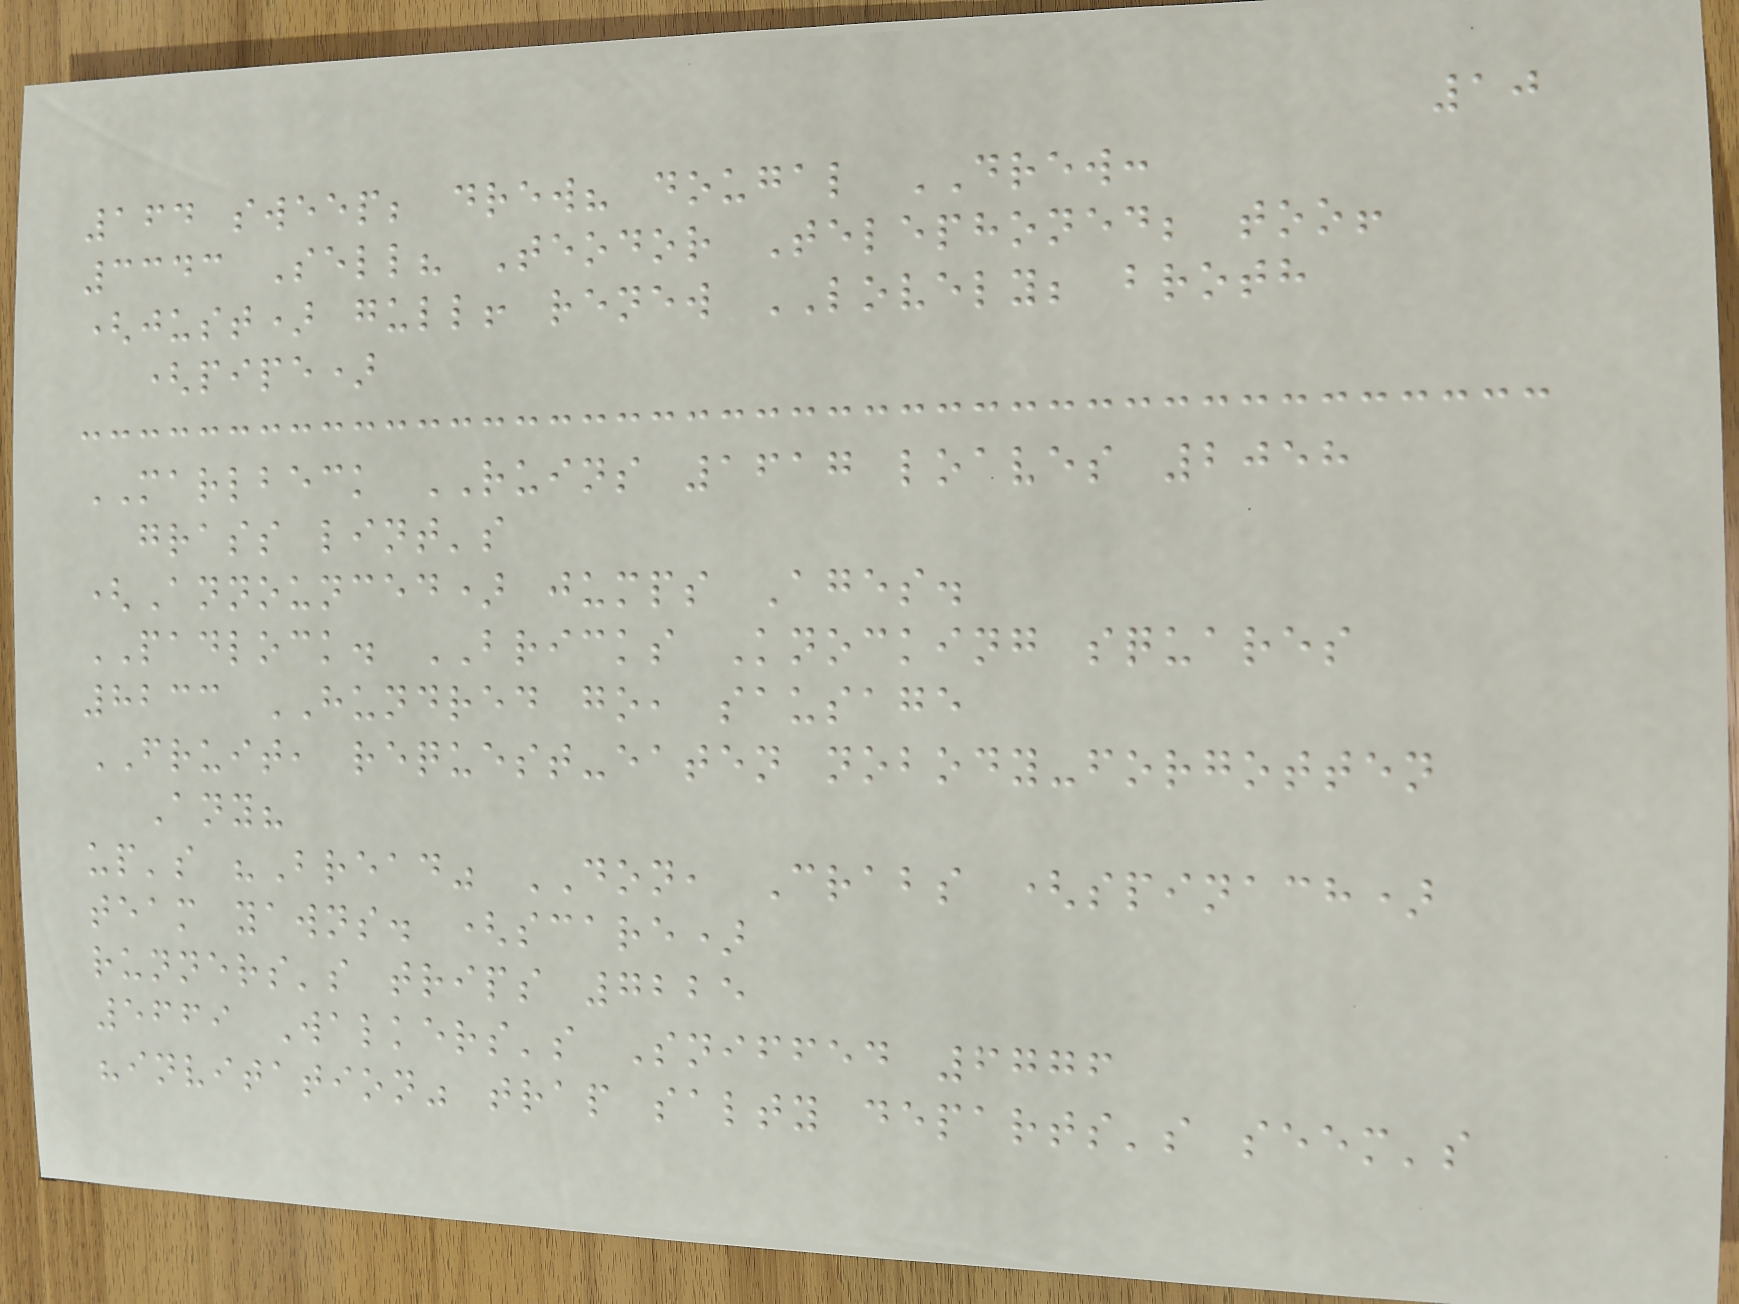10
164 sweep; drew? dougal DREW:
3343 Sell? Teodor Telephoned; too!
(just) gull! renew LOVELY; broth
(pipe)
MARLBECK RUINS 1617 loaves 2058
grass lint's
(Announced) jumps Ages.
PADLOCK. BRICKS Knocking squares
8233 HUNDRED go, sausage
FRUIT, request-eaten nobody-forgotten
Any?
up's "Bread" DON, Crabs (spinach)
team yawns. (scare)
runners's trips 7225
5669 Walkers's Sniffed 6776
"invitation" trap salty departs's seem's
